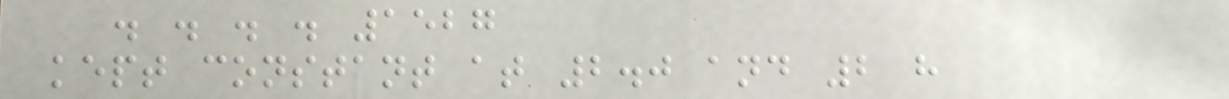. . . . 1527
kept constant at 2.0 and 2 h
